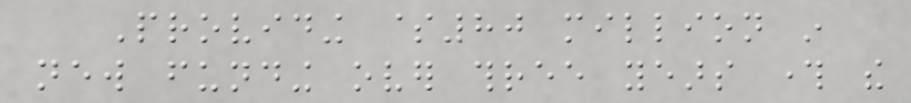Providing $80 million in
new funding over three years through the
